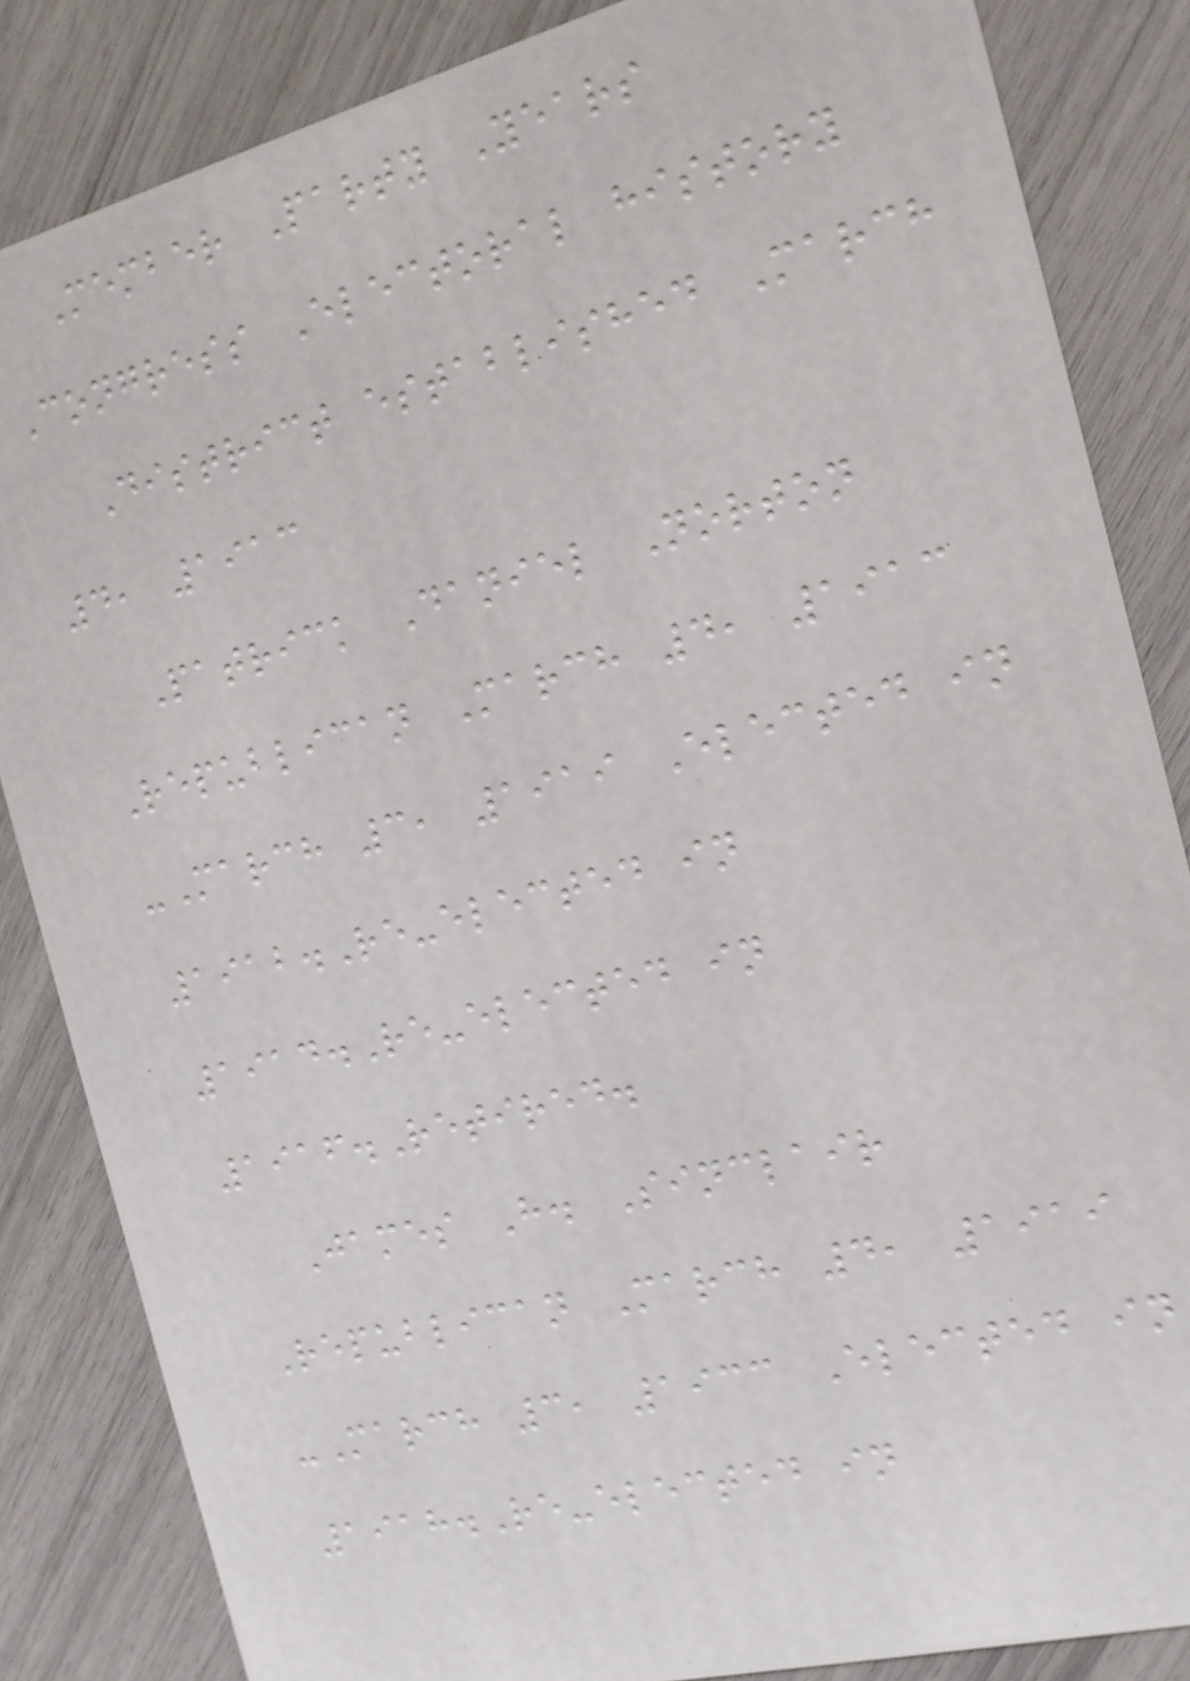Member Party Years
Congress Electoral history
District established March
4, 1913
Patrick Daniel Norton
Republican March 4, 1913
-March 3, 1919 Elected in
1912.Re-elected in
1914.Re-elected in
1916.Retired.
James H. Sinclair
Republican March 4, 1919
-March 3, 1933 Elected in
1918.Re-elected in
